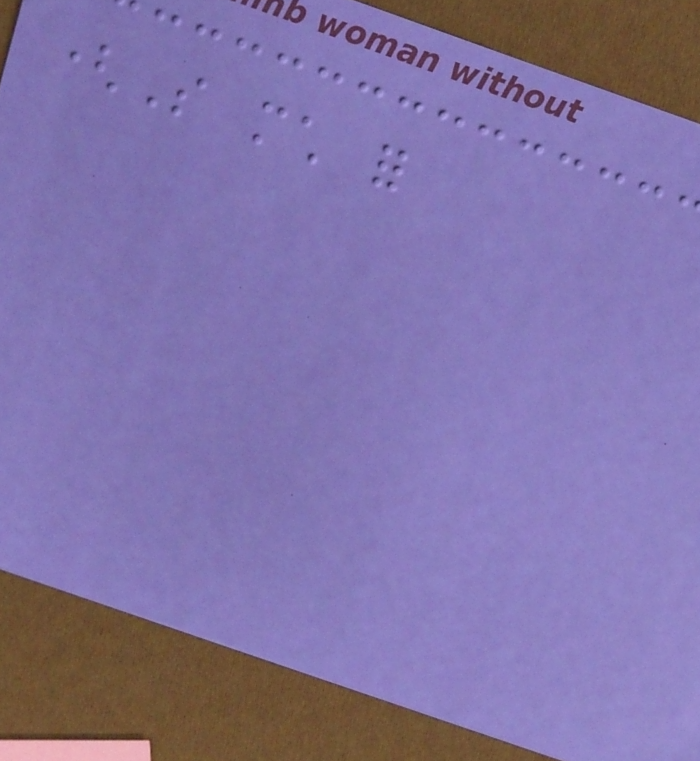(So much for
